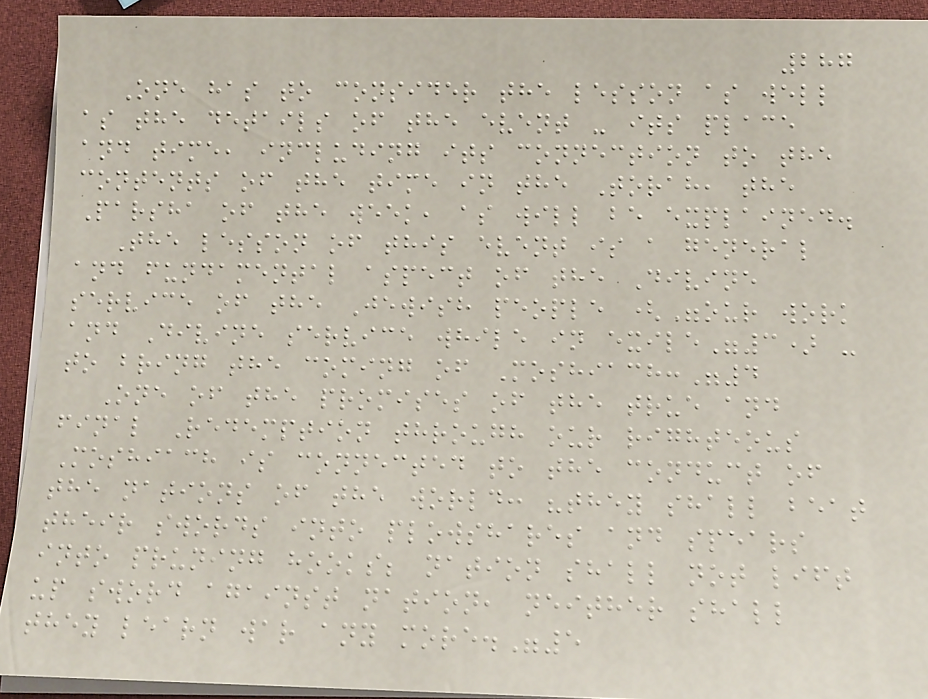287
One has to consider the lesson as well
as the details of the event - its place
and time, including its connection to the
contents of the time in the Torah, the
Parsha of the week, as will be explained.
The lesson of this event is a general
and fundamental aspect of the Divine
service of the Jewish people ("our work
and Divine service while in exile"3) -
to bring the coming of Moshiach:"4
One of the promises of the true and
final Redemption through our righteous
Moshiach is connected to the conduct of
the nations of the world: "they shall beat
their swords into plowshares and spears
into pruning hooks; nation shall not lift
up sword against nation, neither shall
they learn war any more."5
